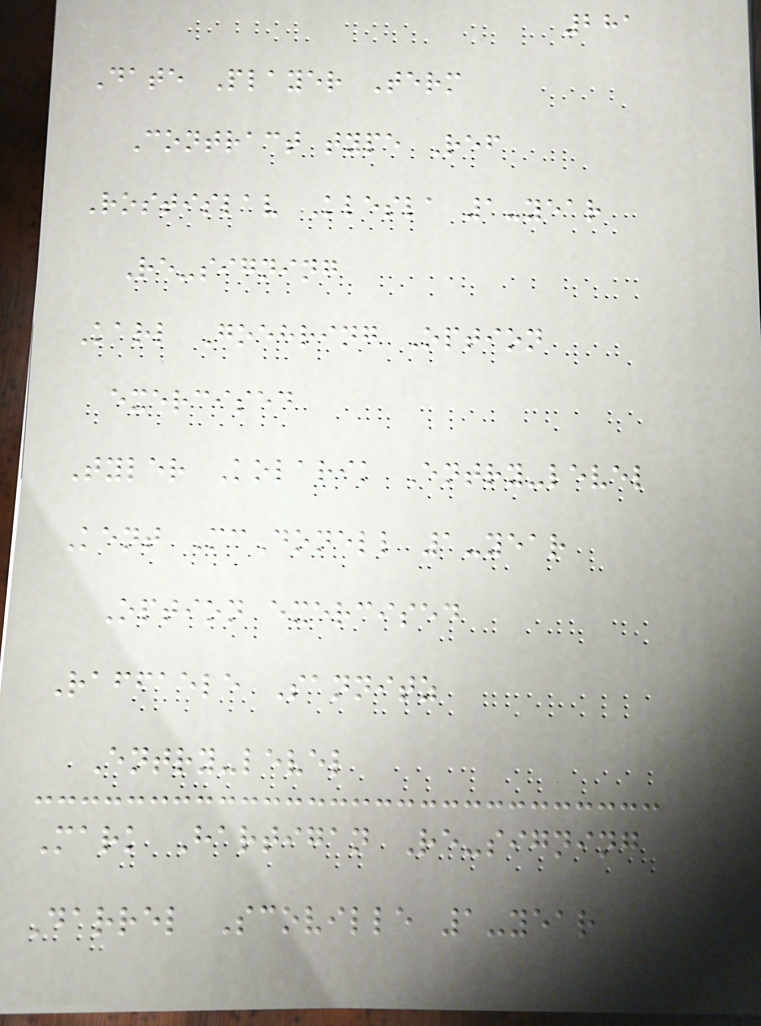281
Date Player Term
Contract type Ref
Rostislav Klesla 1-year
Re-signing
Karl Goehring Option
exercised
Tyler Kolarik Entry-level
Kent McDonell 1-year
Option exercised
Raffaele Sannitz
Entry-level
Mark Hartigan Re-signing
Darrel Scoville 1-year
